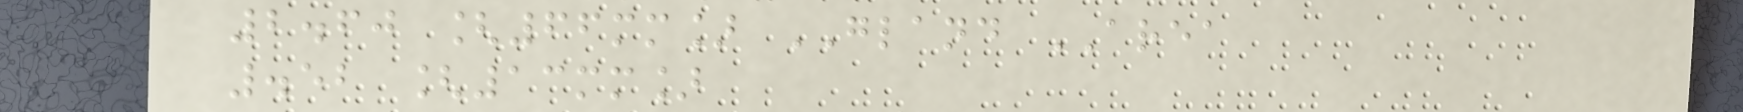2.60 [66mm] GLAND AREA
.52 [13mm]
